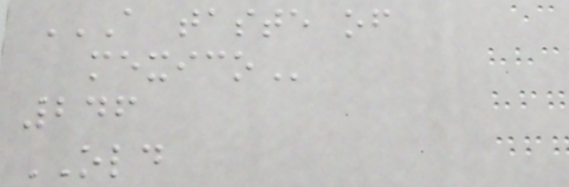A TASTE OF
MEXICO
246
OLD
